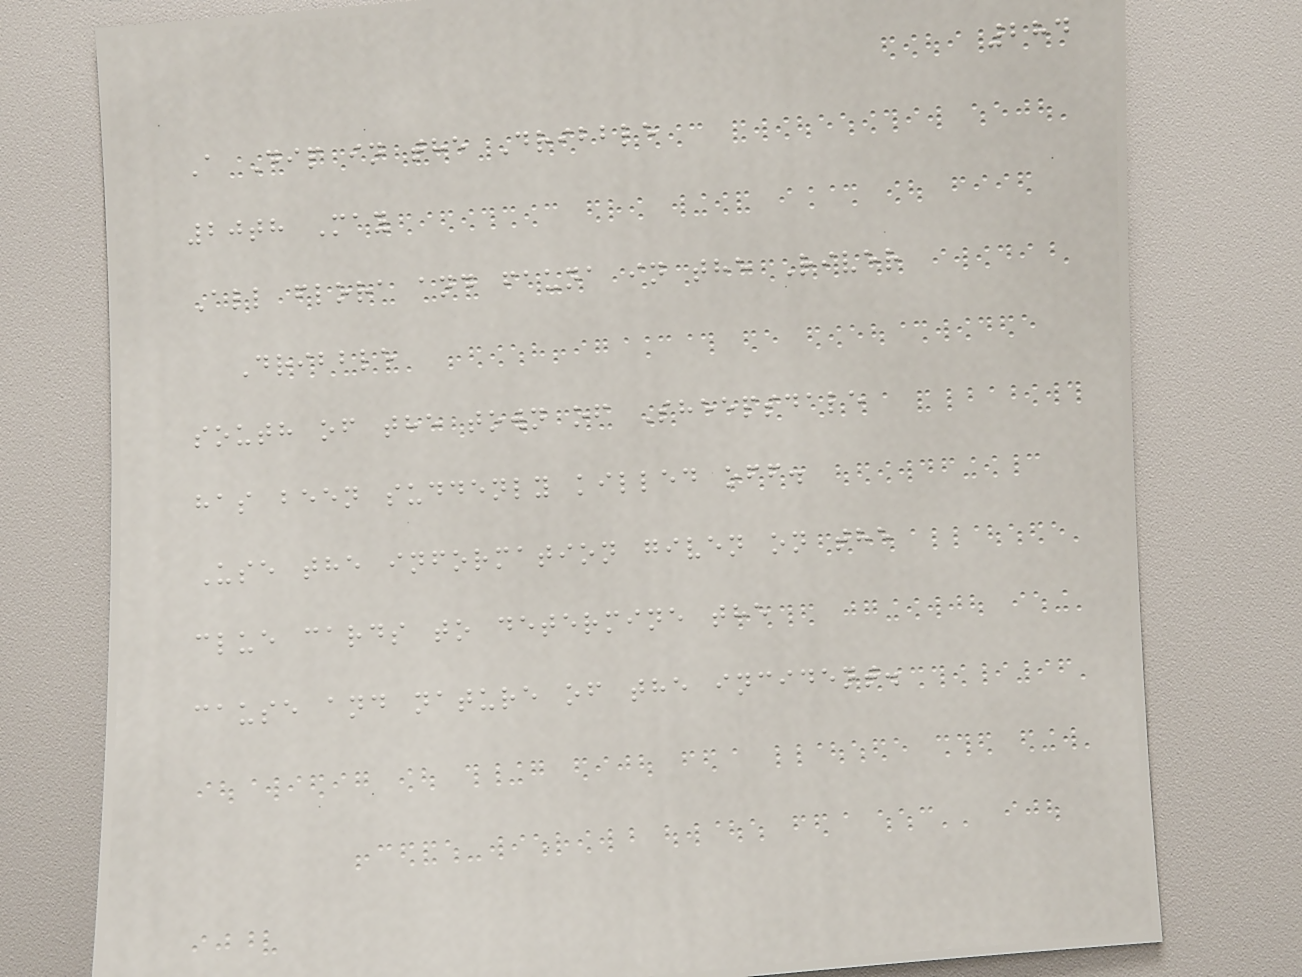284
A Dip in the Dribble
20th May
All flora and fauna in the River
Dribble
south of the town of Sheepsdale
has been suddenly killed off.
Use the information given on the
clue cards to determine the
cause and nature of the incident.
